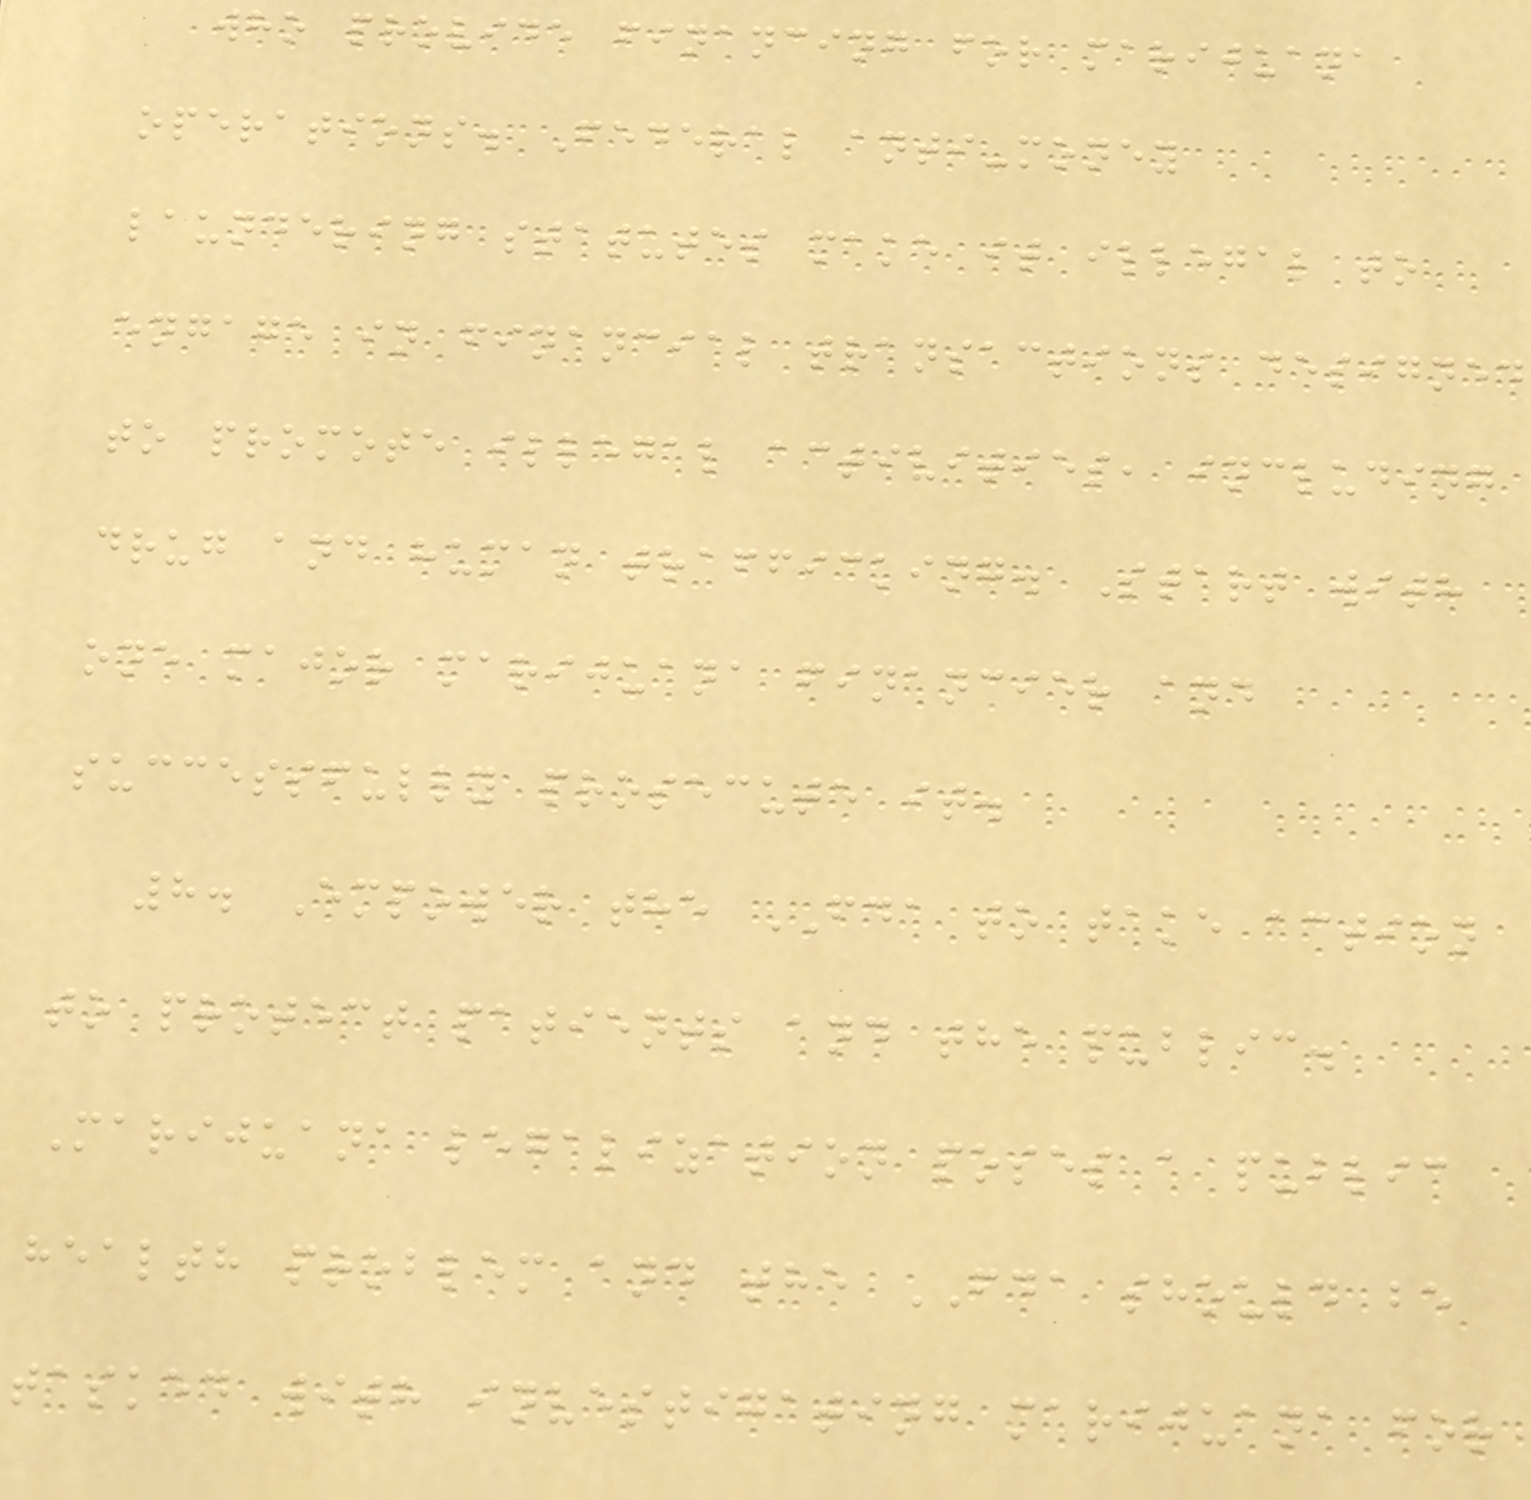who provide financing for marijuana
operations. Federal anti-money
laundering statutes make it illegal to
engage in financial transactions designed
to promote illegal activities, including
drug and human trafficking. Start with
one major marijuana financier and
successfully prosecute it.
8. Empower the FDA to take action
to protect patients and the public.
Marijuana legalization poses a public
health problem and the FDA should be
tasked with investigating marijuana for
